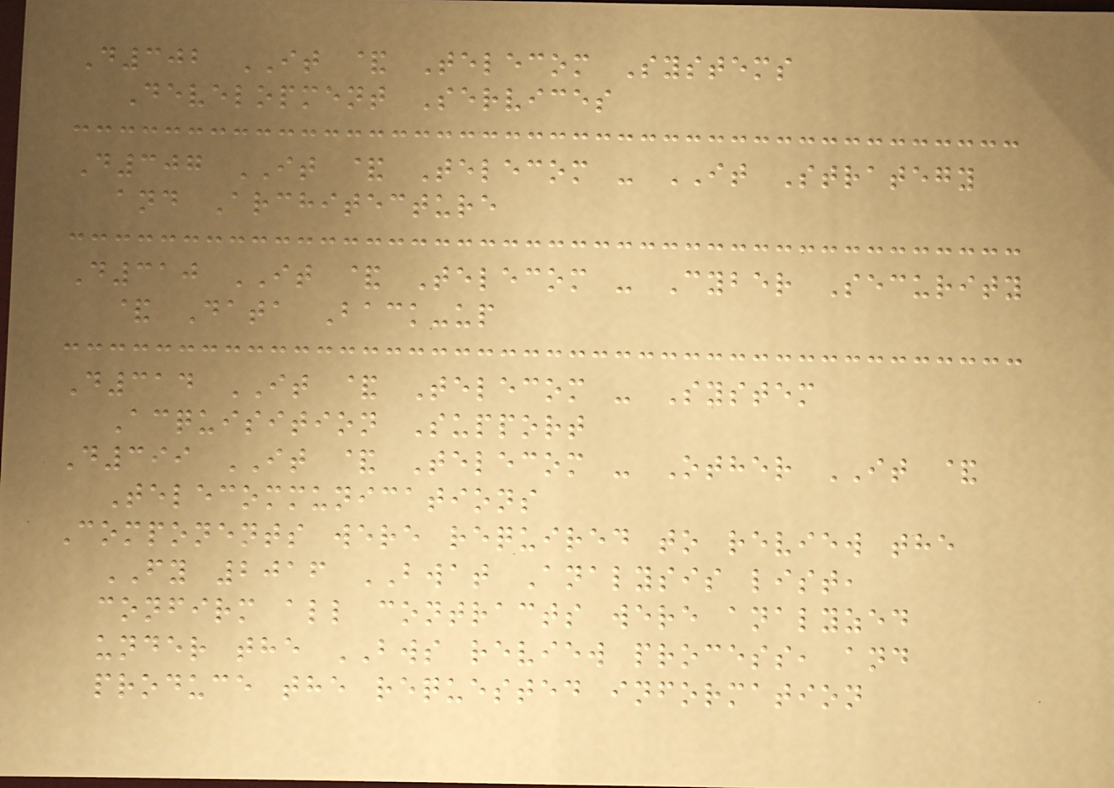D302 IT & Telecom Systems
Development Services
D307 IT & Telecom - IT Strategy
and Architecture
D310 IT & Telecom - Cyber Security
& Data Back-up
D314 IT & Telecom - System
Acquisition Support
D399 IT & Telecom - Other IT &
Telecommunications
Components were required to review the
FY 2016 BWAT Analysis list,
confirm all contracts were analyzed
under the BWS review process, and
produce the requested information
